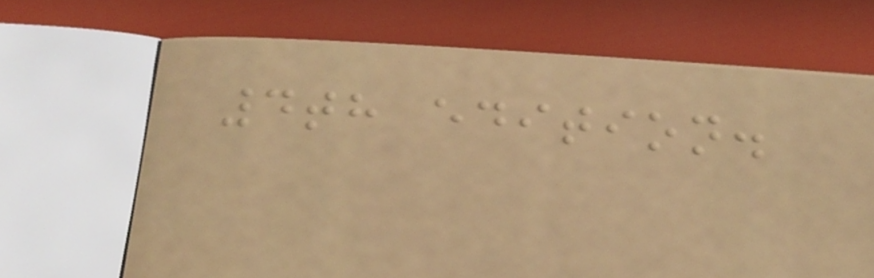4th edition.
